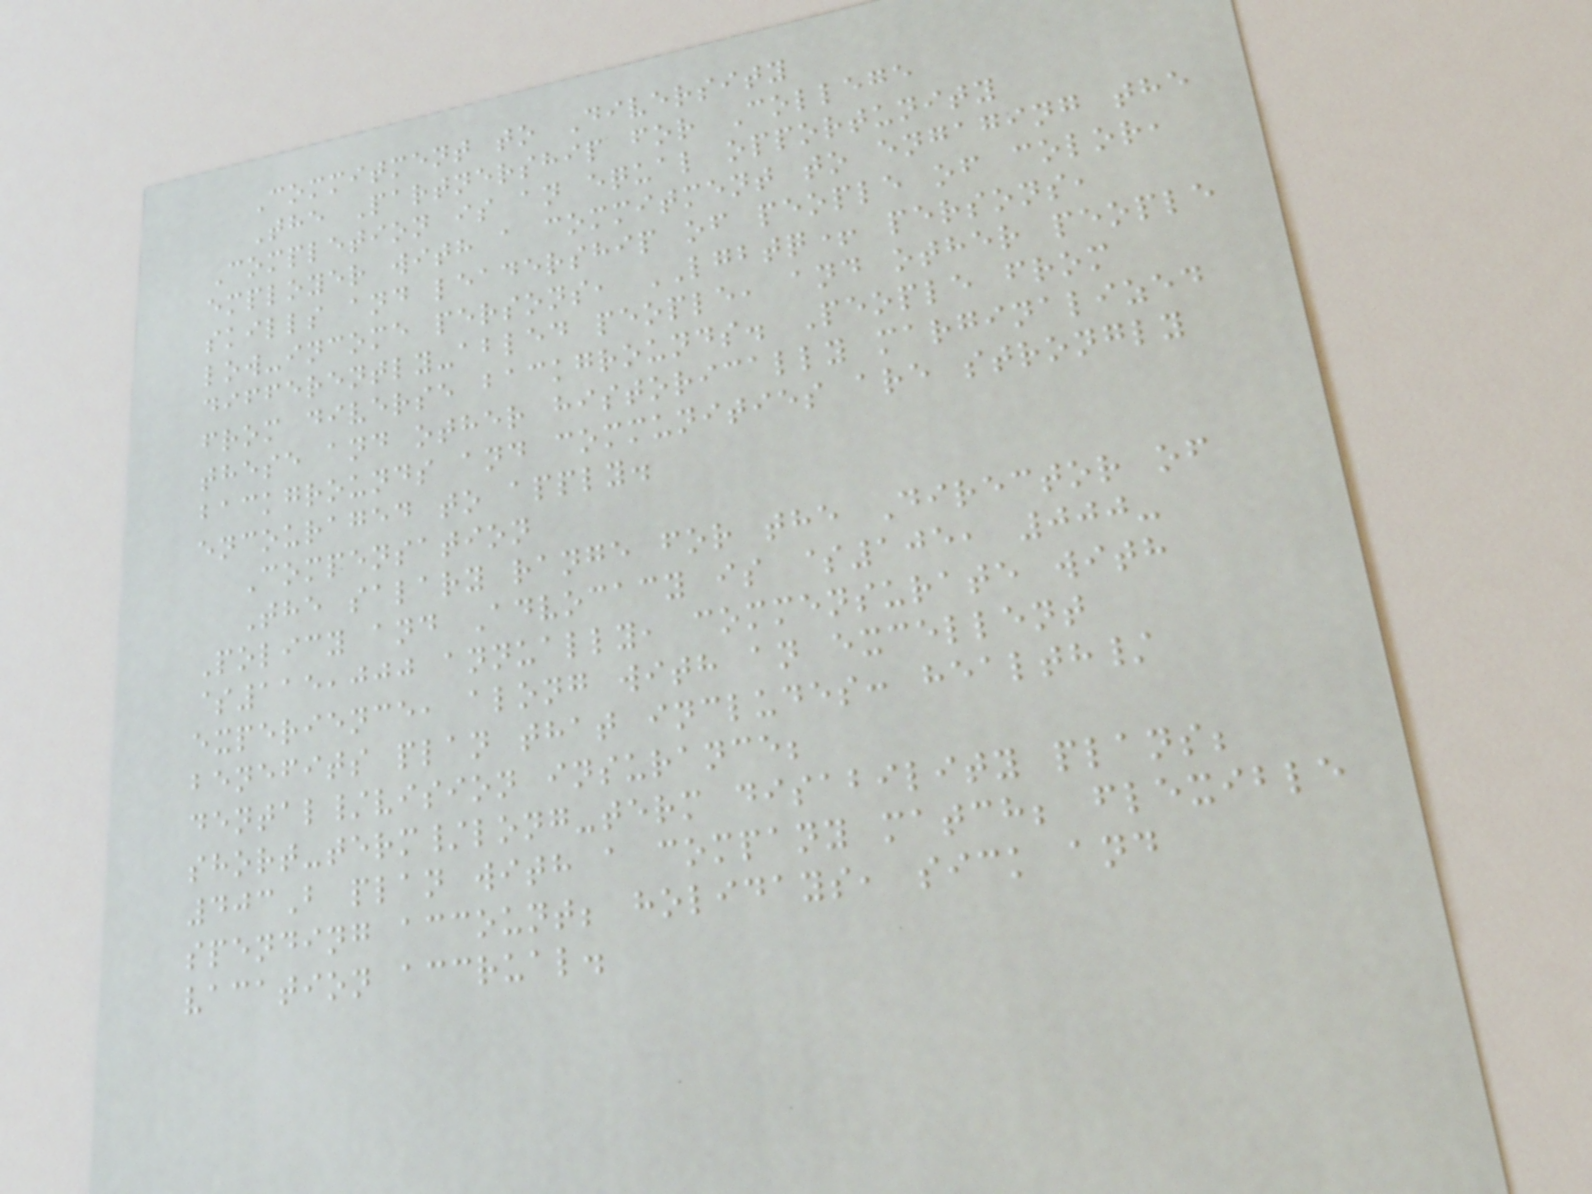Commitment to Diversity
The Partnership for College
Completion is an equal opportunity
employer with a commitment to engaging the
skills and leadership of people of color,
low-income persons, LGBTQ+ persons,
differently-abled people, and other people
from diverse backgrounds. People from
these and other historically marginalized
backgrounds and communities are strongly
encouraged to apply.
Compensation
The salary range for the Director of
Policy and Advocacy is $105, 000-
$115,000 annually, commensurate with
experience, along with an excellent
benefits plan that includes: health/
dental/vision insurance;
short-term/long-term disability plans;
403B plan with a company match; flexible
spending account; holidays, sick and
vacation accrual.
